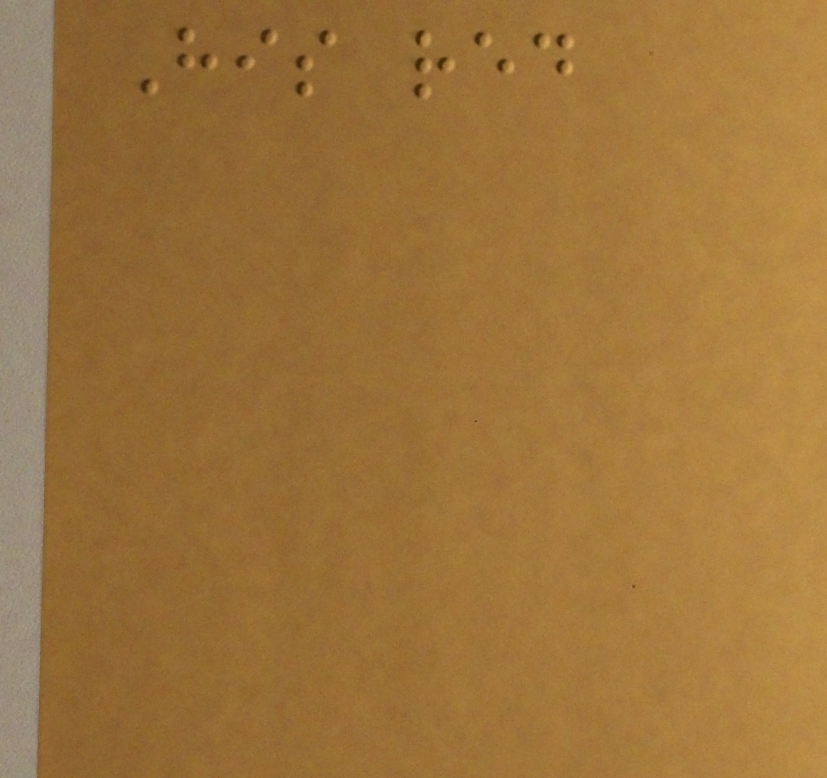His red
